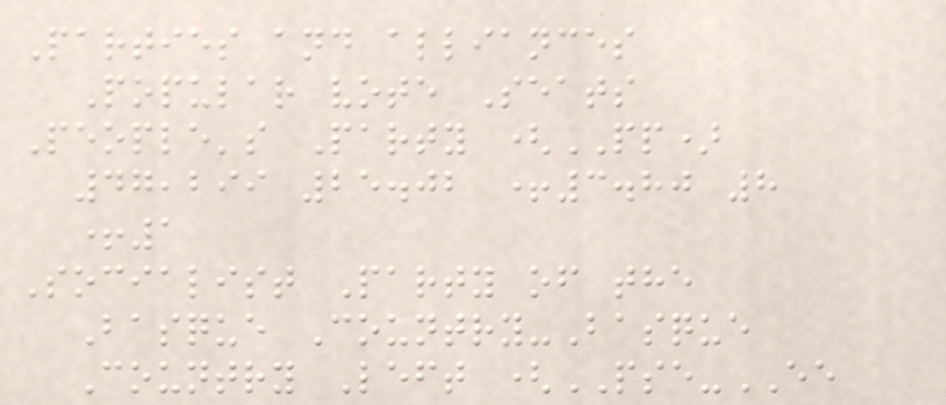Parties and alliances
Popular vote Seats
People's Party (PP)
47,299 25.02 +3.80 8
+1
Socialist Party of the
Basque Country-Basque
Country Left (PSE-EE
